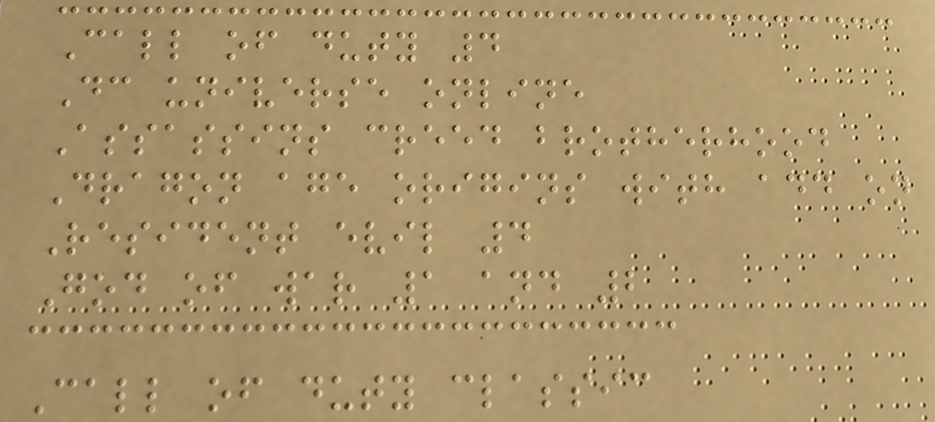Call of duty 4
Dc universe online
Assassins creed brotherhood
Dragon age origins with add on
Resident evil 4
God of war 1 and 2
Call of duty classic
